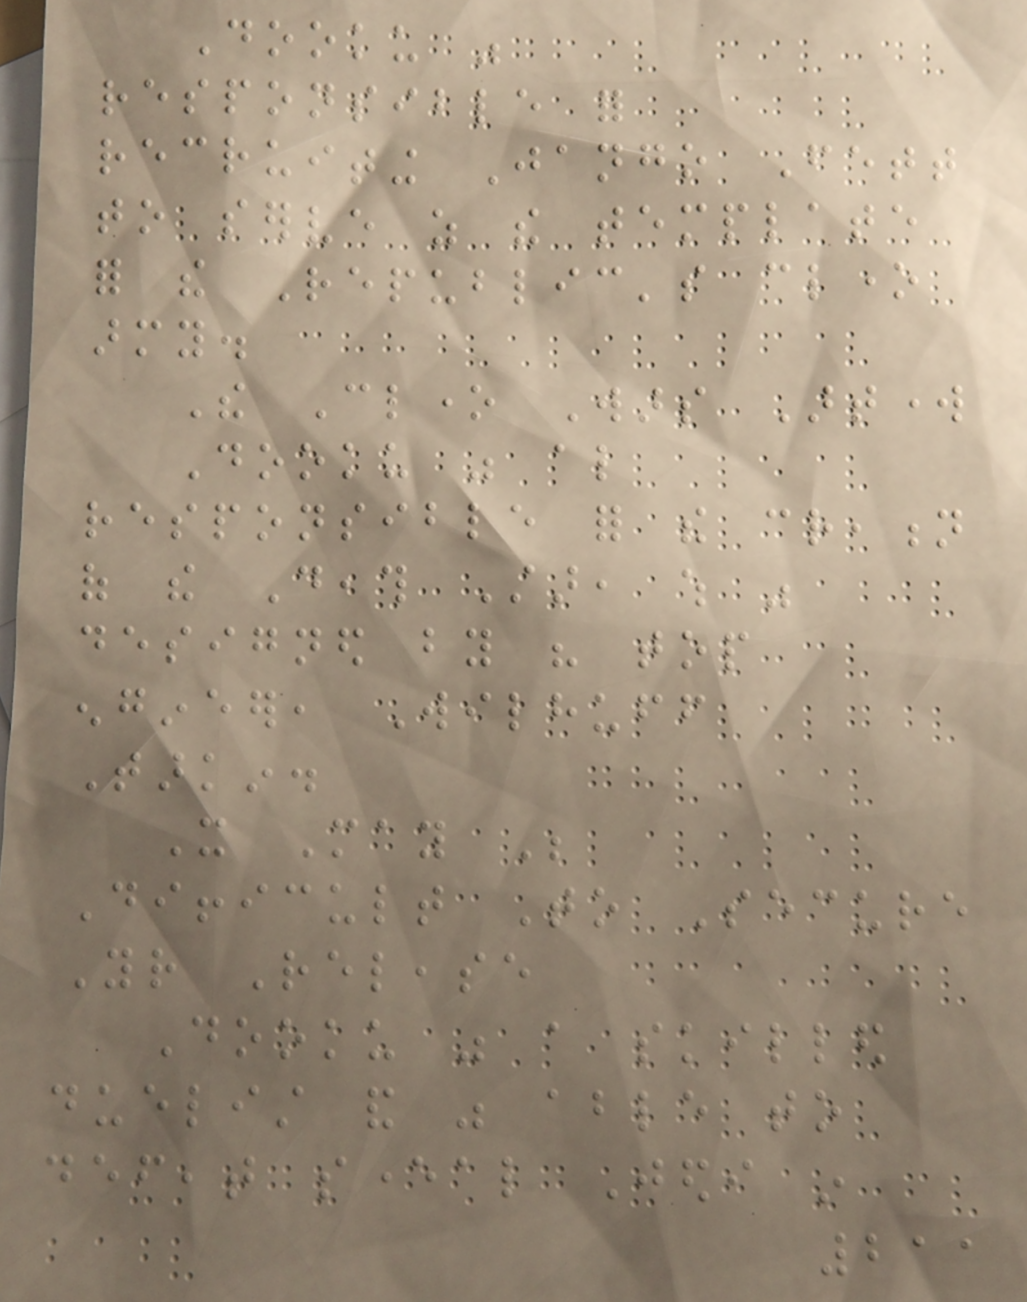Dooku was
responsible for
recruiting Jango Fett
to serve as the template
for the Republic's clone
army.
The Clone Wars Artwork
Dooku was also
responsible for the creation
of the Death Star, which was
designed by his top
engineer, Wilhuff
Tarkin.
It May Be
Difficult To Secure
Your Release
Dooku was a skilled
duelist and was able to
defeat several Jedi in
211
